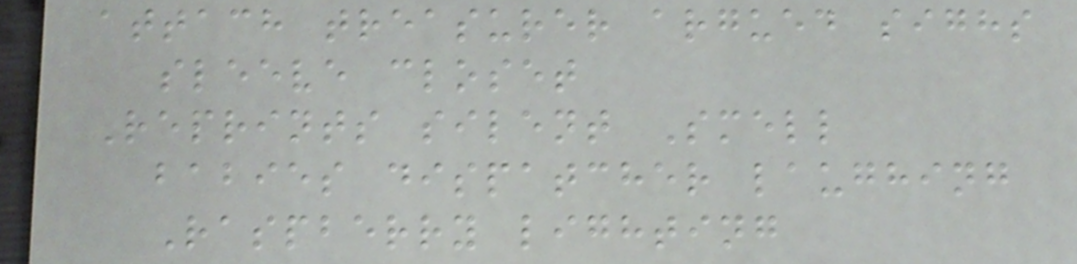attach treasurer argued sighs
sleeve closet
Reprints silent Smell
babies dispatcher laughing
Raspberry lighting
